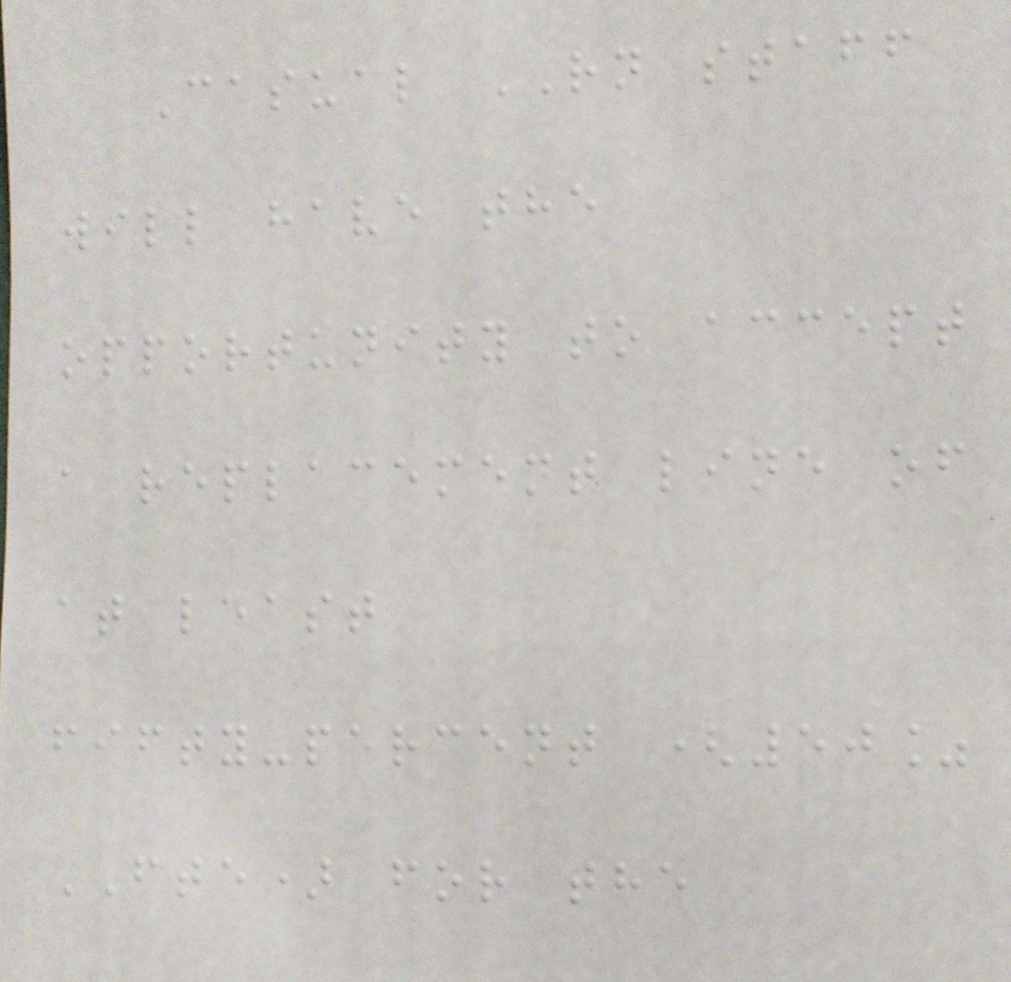Casual RN staff
will have the
opportunity to accept
a replacement line of
at least
fifty-percent (50%
FTE) for the
